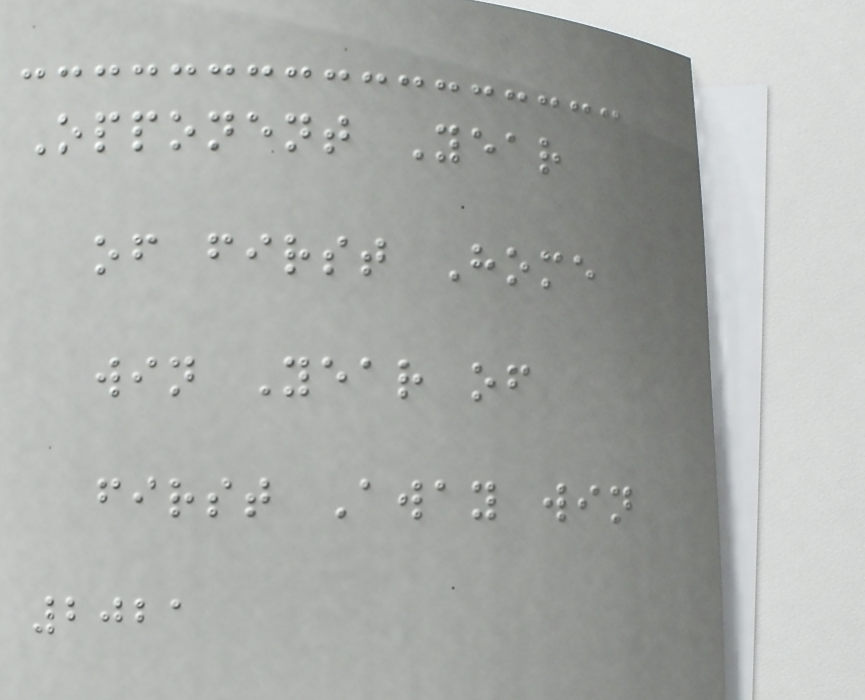Opponent Year
of first Home
win Year of
first Away win
2021
